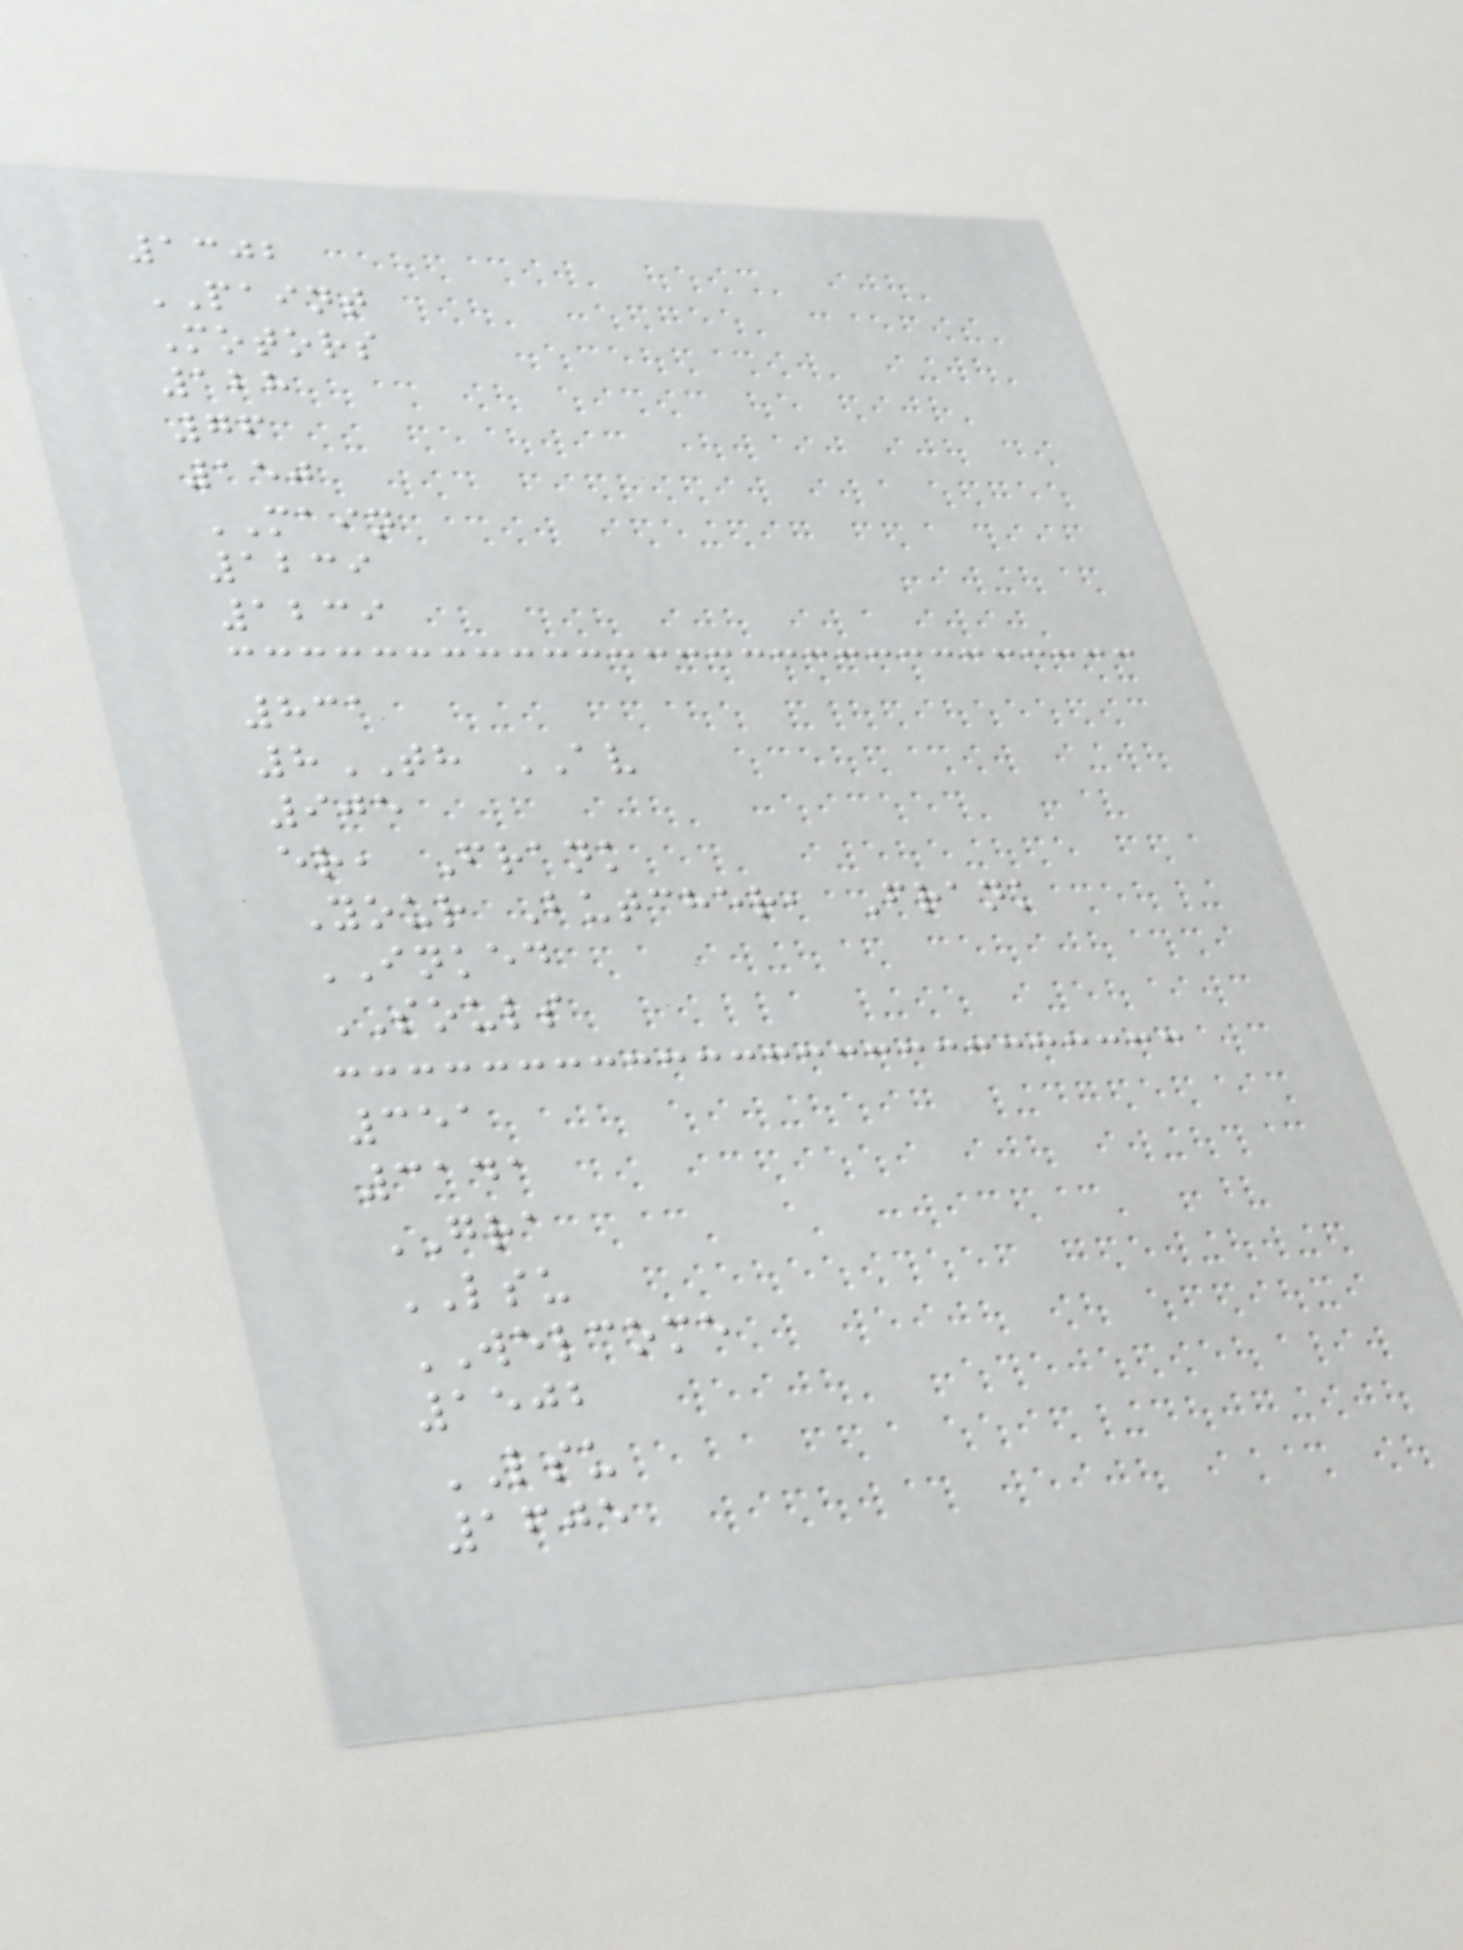1302
PAINT
Motors
128
76
150
MAIN
1239
1239
831
8TH AV
905
er, Frank
Your Butcher, Frank
INKED
SOULS
351
3141
GRA
LSU
WELCOME
1502
LSU
1605
